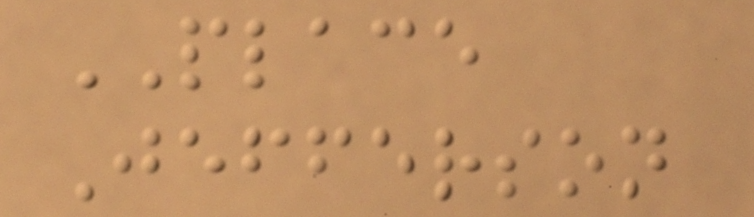PLACE
Jefferson
